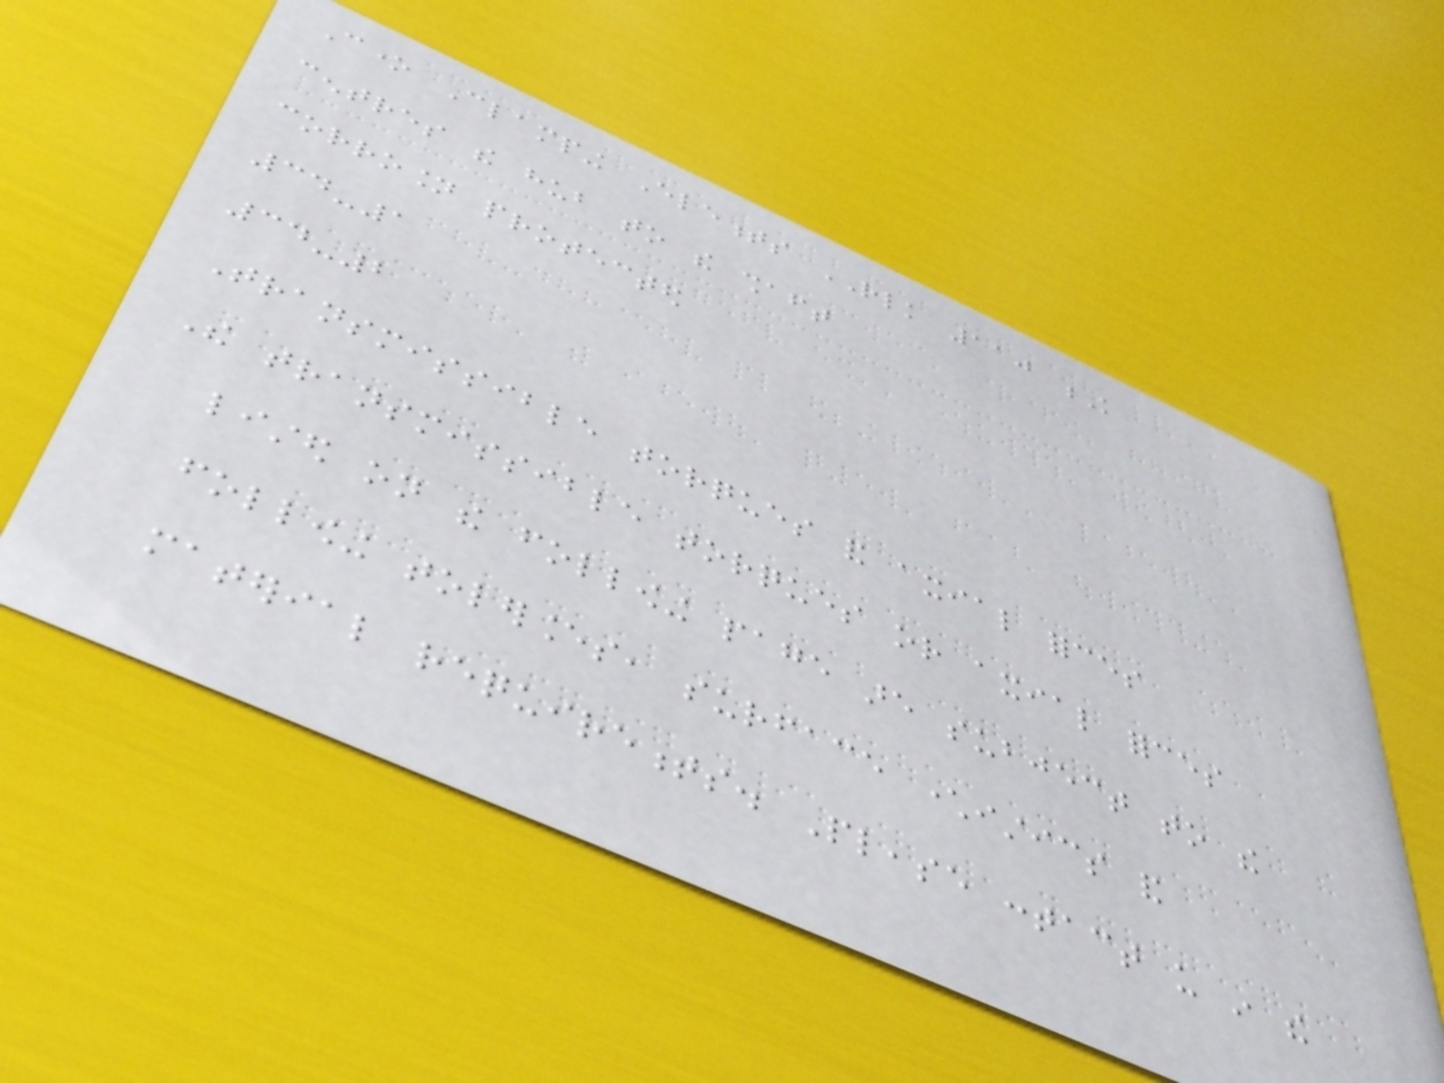Cone Clamping Elements RLK 110 K
centres the hub to the shaft
corrosion protected
34-1
34-2
Transmissible torques and axial forces
The transmissible torques or axial forces
listed on the following page are subject to the
following tolerances, surface characteristics and
material requirements. Please contact us in the
